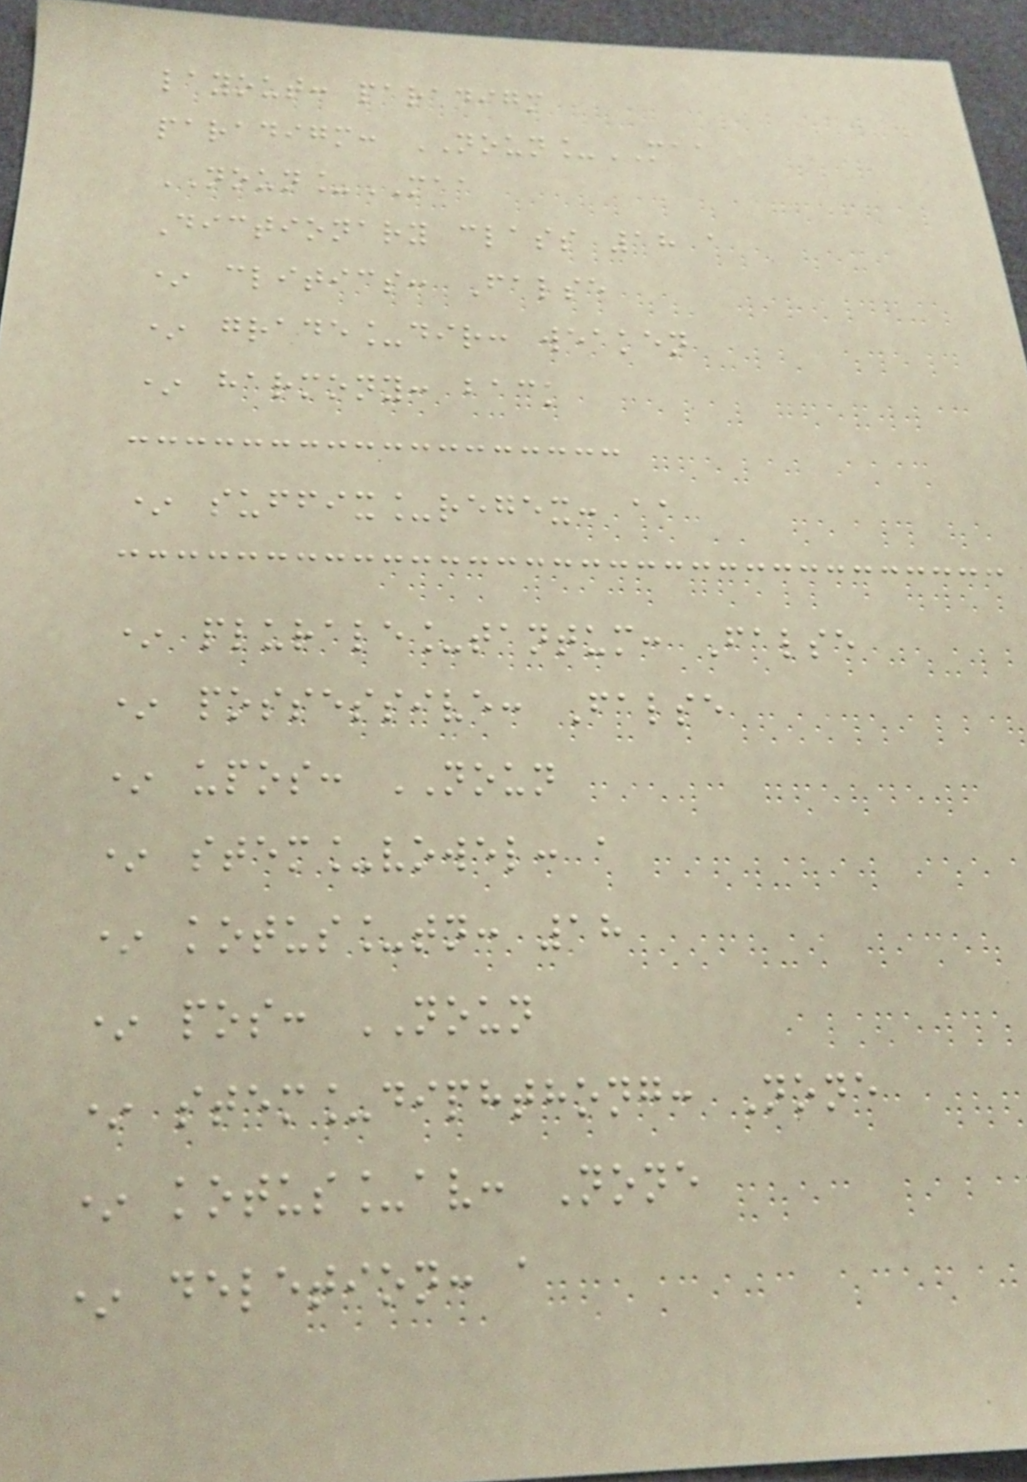layout: paradigm
paradigm: NOUN_MAA
NOUN_MAA
Dictionary class 18 a
* clitics: False
* grade_dir: weaken
* harmony: back
* suffix_regex: aa
* plurale_tantum: False
* possessive: False
* upos: NOUN
* stem_vowel: a
* kotus_tn: 18
* pos: NOUN
* stem_diphthong: None
* kotus_av: None
* deletion: a
